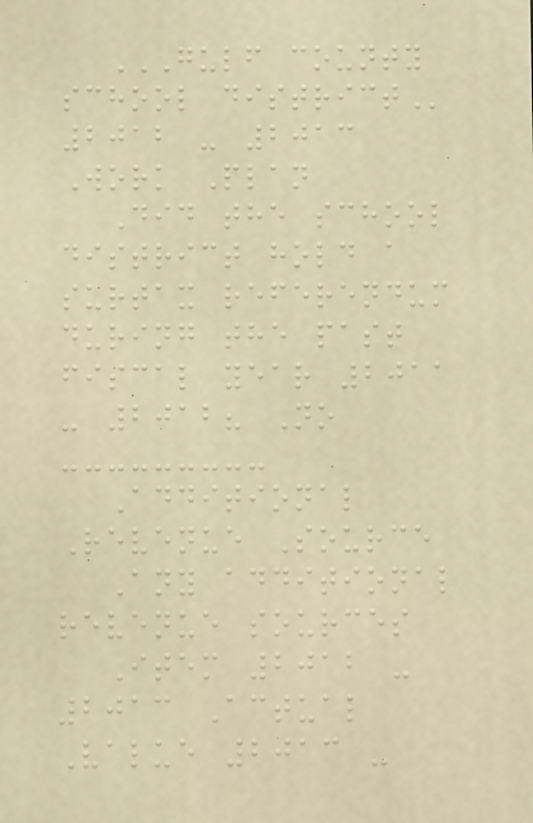GULF COUNTY
SCHOOL DISTRICT
2012 - 2013
Work Plan
Did the school
district hold a
surtax referendum
during the past
fiscal year 2011
- 2012? No
Additional
Revenue Source
Any additional
revenue sources
Item 2012 -
2013 Actual
Value 2013 -
